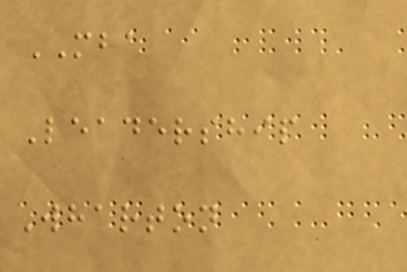MBA
Leadership
Wharton
